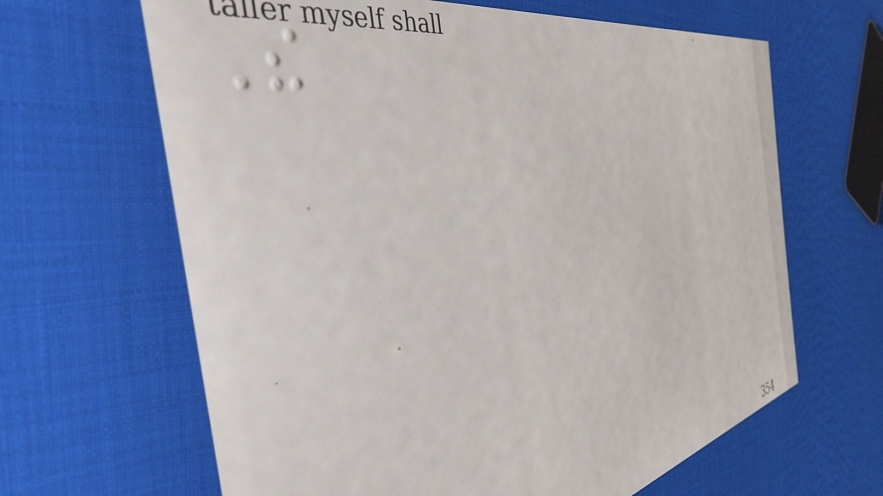The
